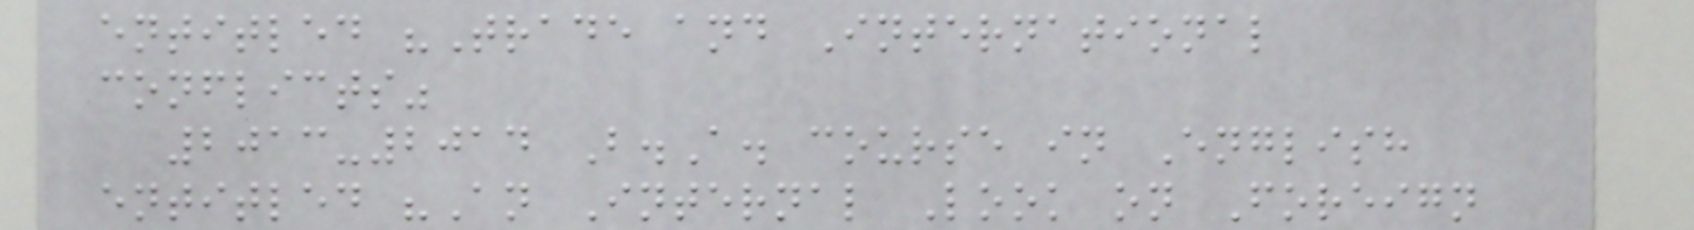entitled "Trade and International
conflicts"
2013-2014 B.A. course in English
entitled "An Internal Look on Foreign
